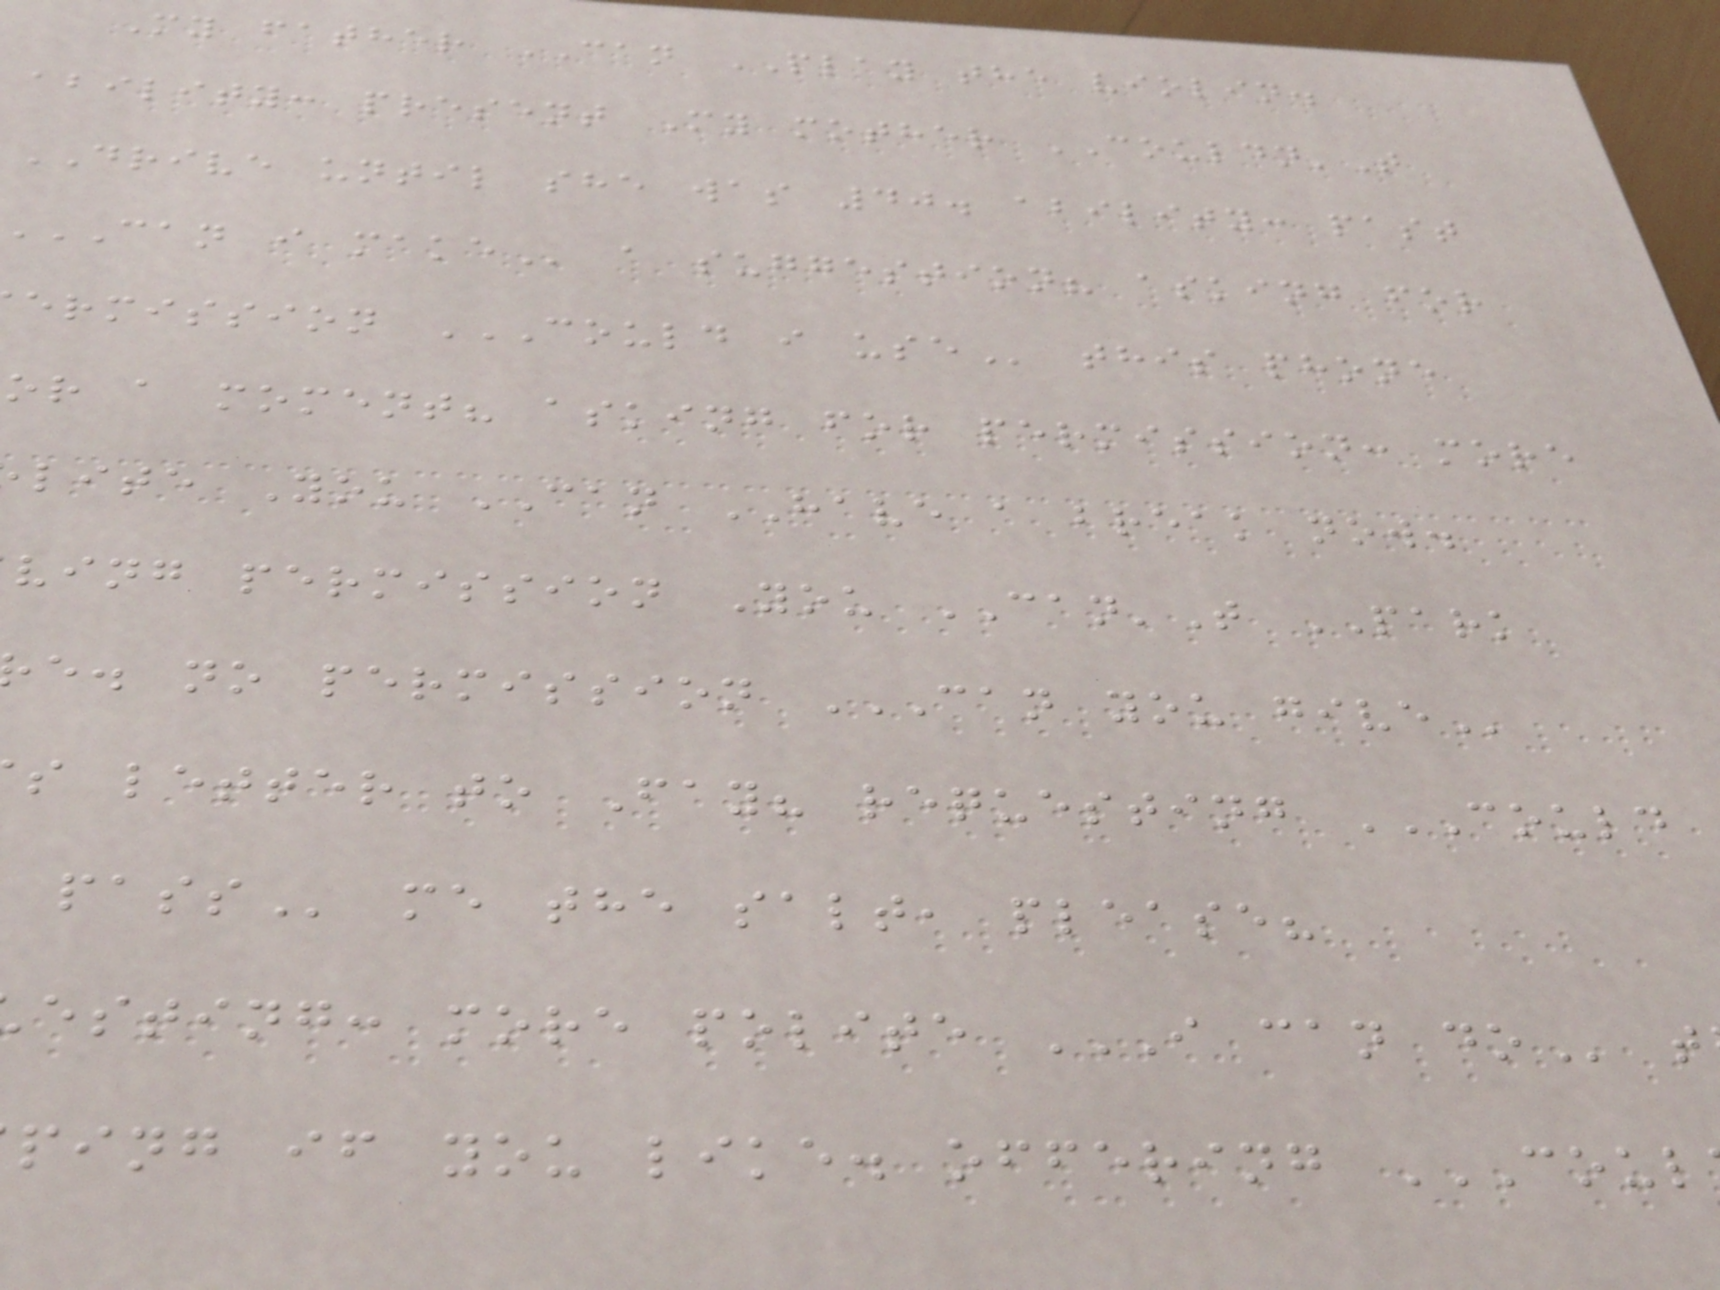My father CAN PLAY the violin.
ability: present My mother COULDN'T
DRIVE until she was 40. ability: past
ermission COULD I USE this phone
or a moment? asking for permission: more
lite You CAN HAVE a break now.
ving permission You CAN'T PARK
e. no permission CAN YOU GIVE
me the salt, please?
esting: more polite I CAN DO t
ping if you like. offering
